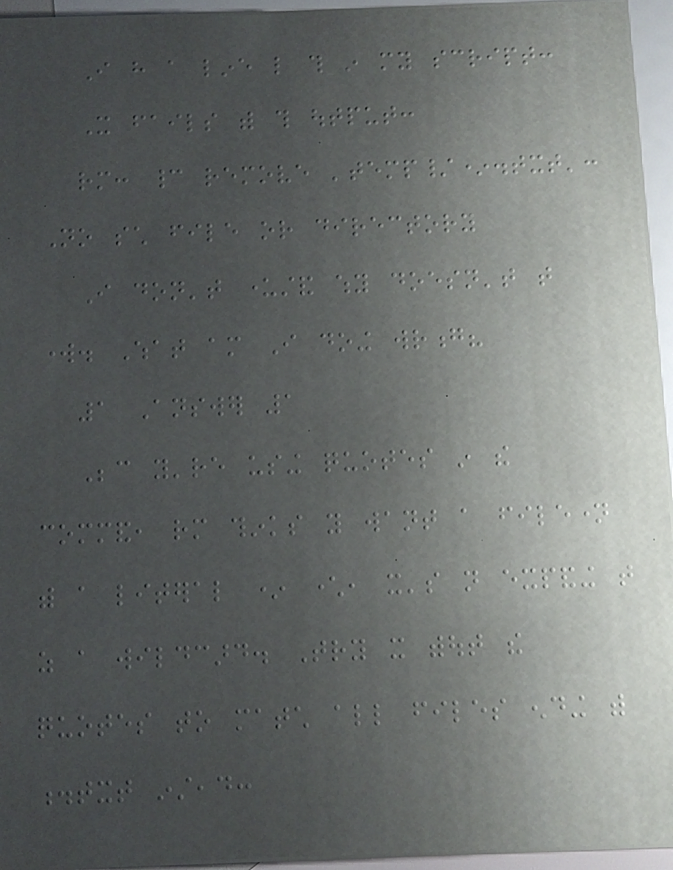I have a line like this in my script:
It fails with this output:
rm: cannot remove 'temp/*.txt':
No such file or directory
I don't understand why doesn't that
work. What am I doing wrong?
1 Answer 1
Because you're using quotes in the
command, rm thinks you want a filename
with a literal * character, it's not expanding that
as a wildcard. Try it without the
quotes to match all files ending with
.txt instead:
